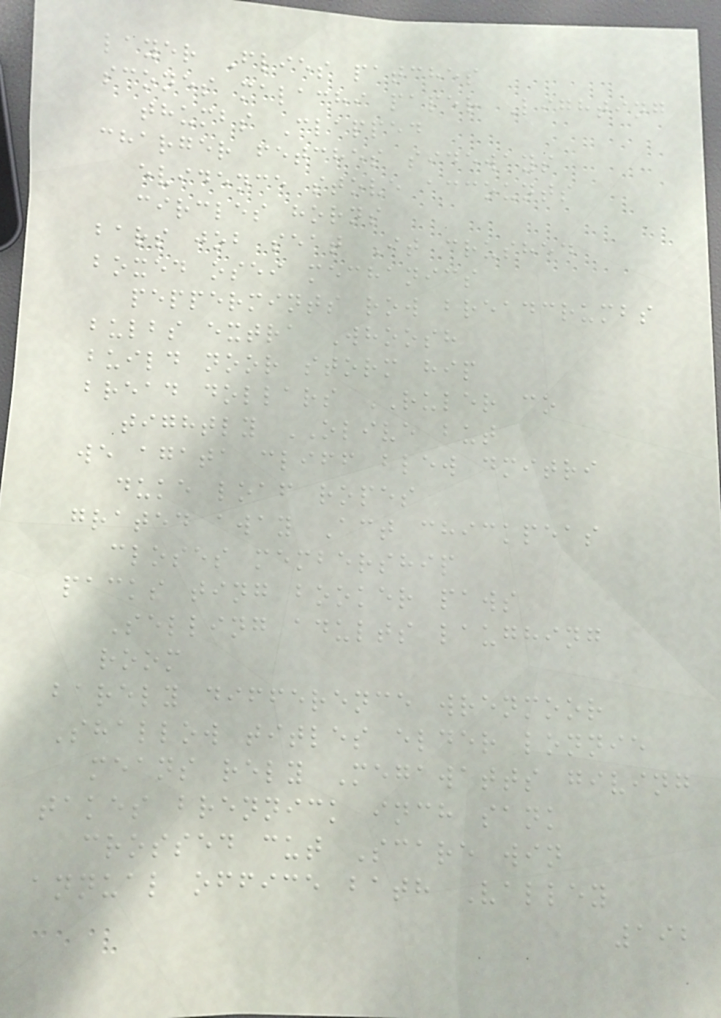layer Flies patches
scones malachi paper Lighting
thumbs Clapped
charger fetches sideways
evidence stove accounts
circles horns
bars job seat It crushed
boxed osei mechanics
peppermints row breadcrumbs
bulbs extra Whoosh
build noor storm hip
bread dollars RULER co
tightly OLIVE but
we agata cliff blew dmitri
duke loaf ropes
grated away Act chickpeas
closes membership
packs ting booker paws
Selling adults laughing
room
barely difference wrenmoor
Shallow titles elder lonnie
means rely Megawatts giving
takes brennick inch sank
crossed cut Scare win
annual office bath Valley
192
